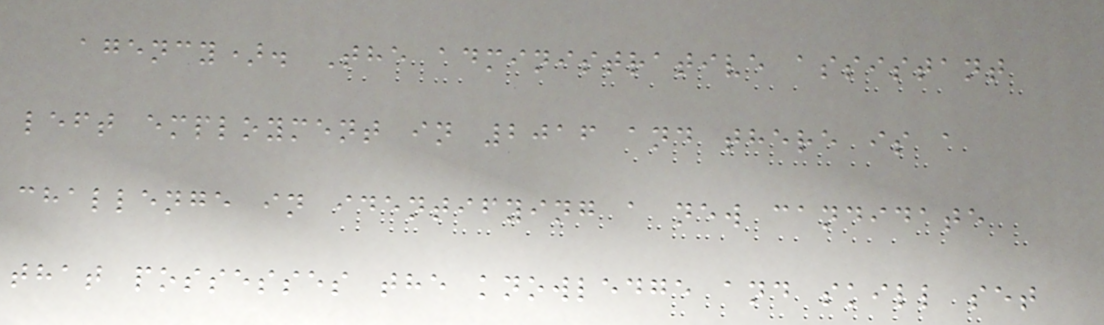agency). The administrative assistant
left employment in 2016 and there is a
challenge in identifying a new candidate
that possesses the knowledge and skill set
